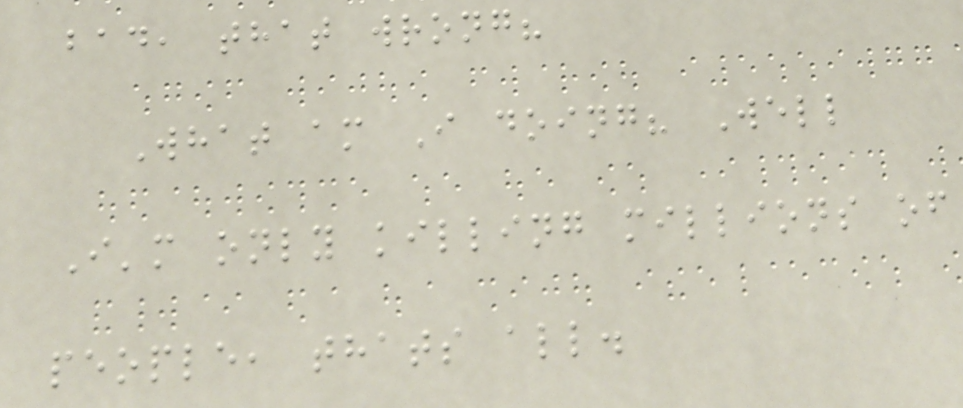bad, that wrong?
What am I doing? Well
I'm only killing millions of
people, thats all.
